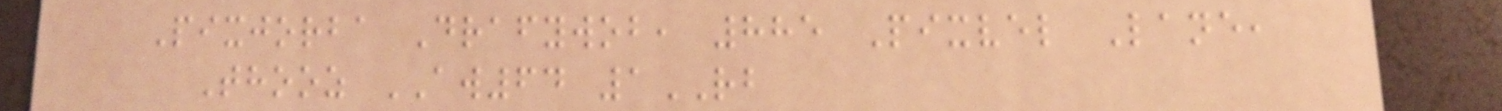Pixjorba Drafywob, 885 Pixvel Lane,
Thooz AW64 1RB
